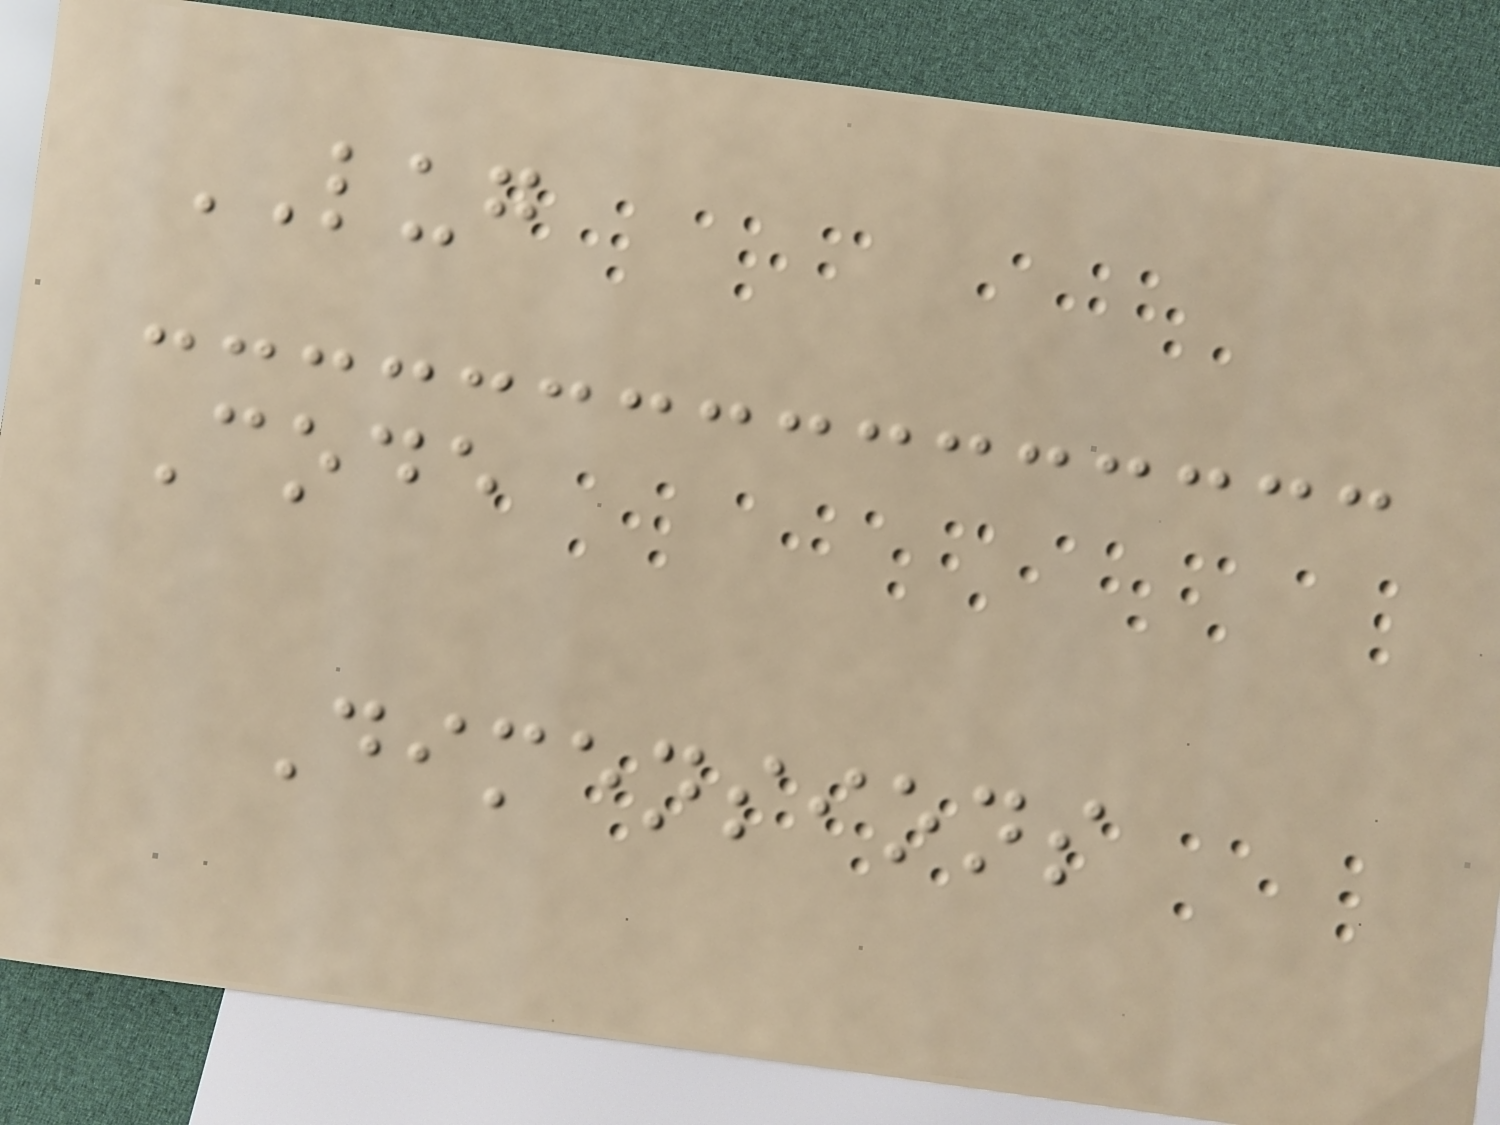LUG
Code
Dimensions
